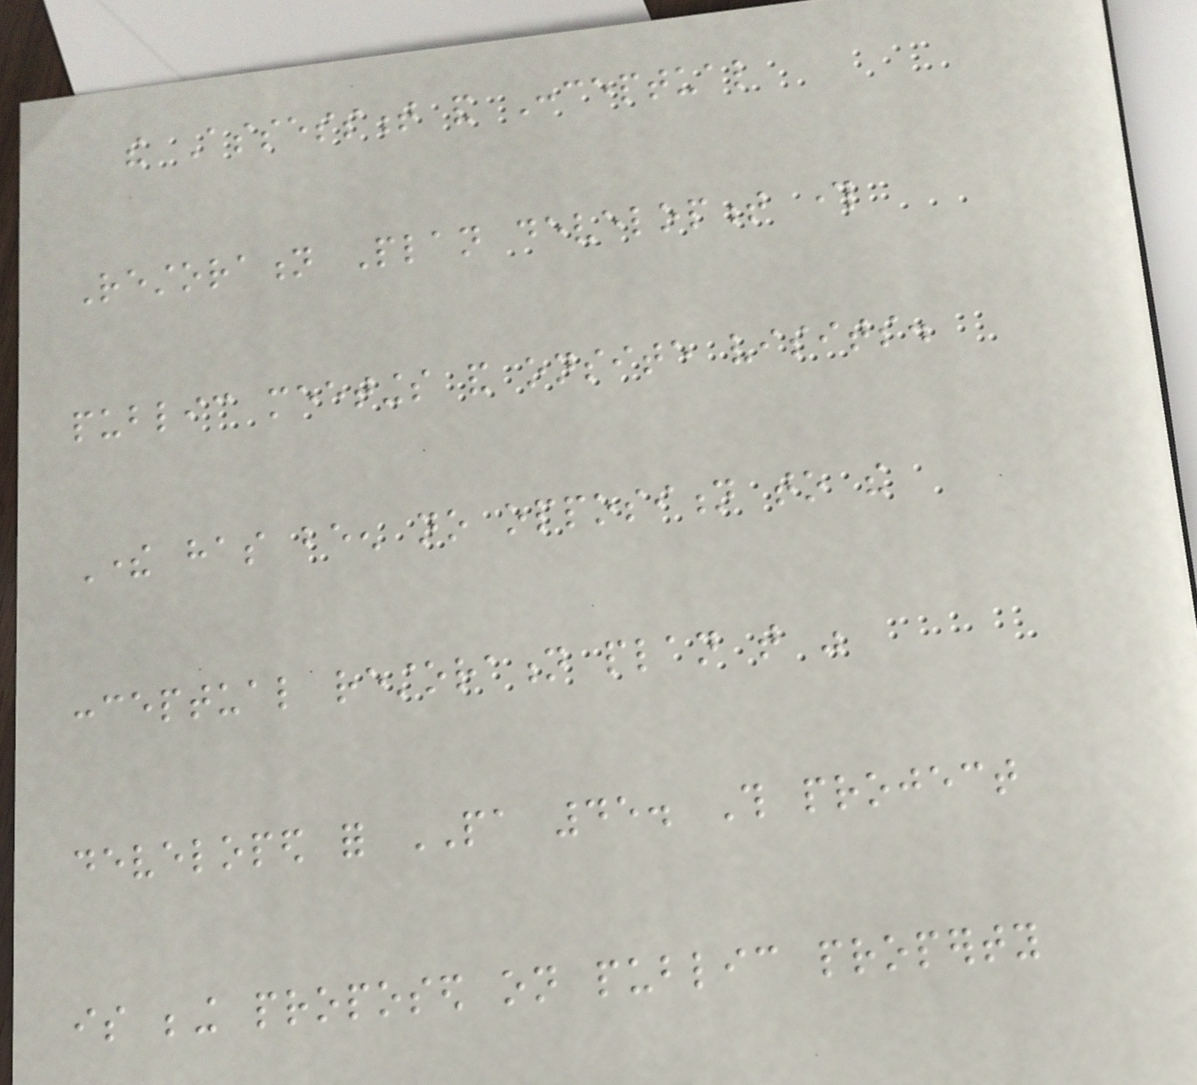the Assessment and Conceptual
Restoration Plan development through
public meetings and onsite visits.
There has been no opposition to the
conceptual restoration plan that was
developed for PA 45. This project
is being proposed on public property
